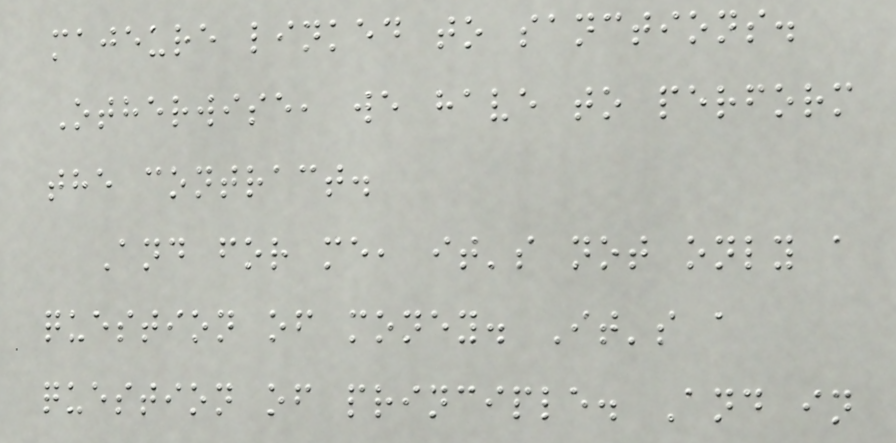majeure linked to sanctions.
Otherwise, we have to perform
the contract.
And for me, it's not only a
question of money. It's a
question of principle. And in
